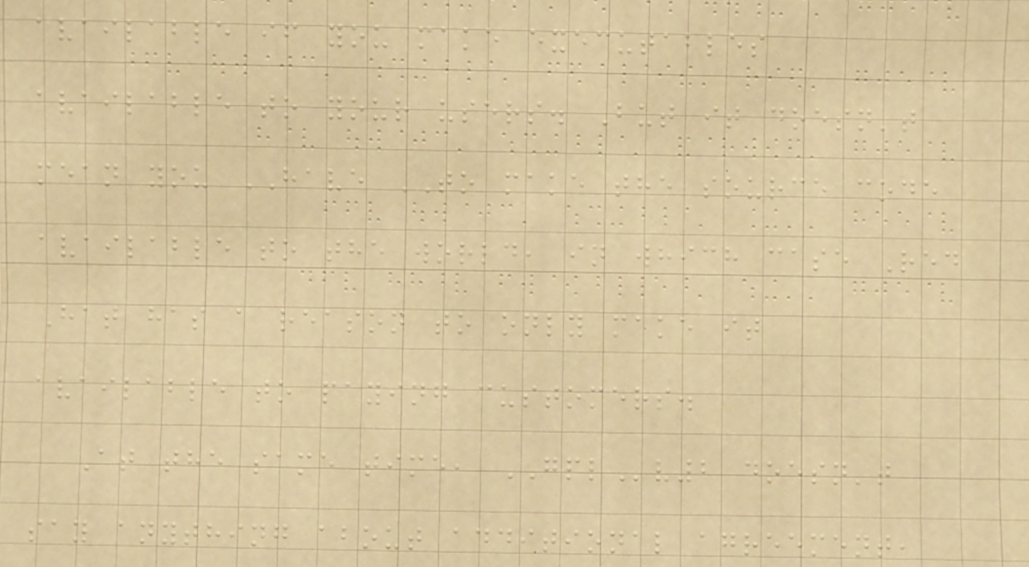available if you make executables
available to your users. But it doesn't
mean you HAVE TO make the source code
available to the world, in which case Red
Hat has a reason to only make it
available to paying customers.
At the same time, GPLv2 doesn't
say anything about additional agreement,
